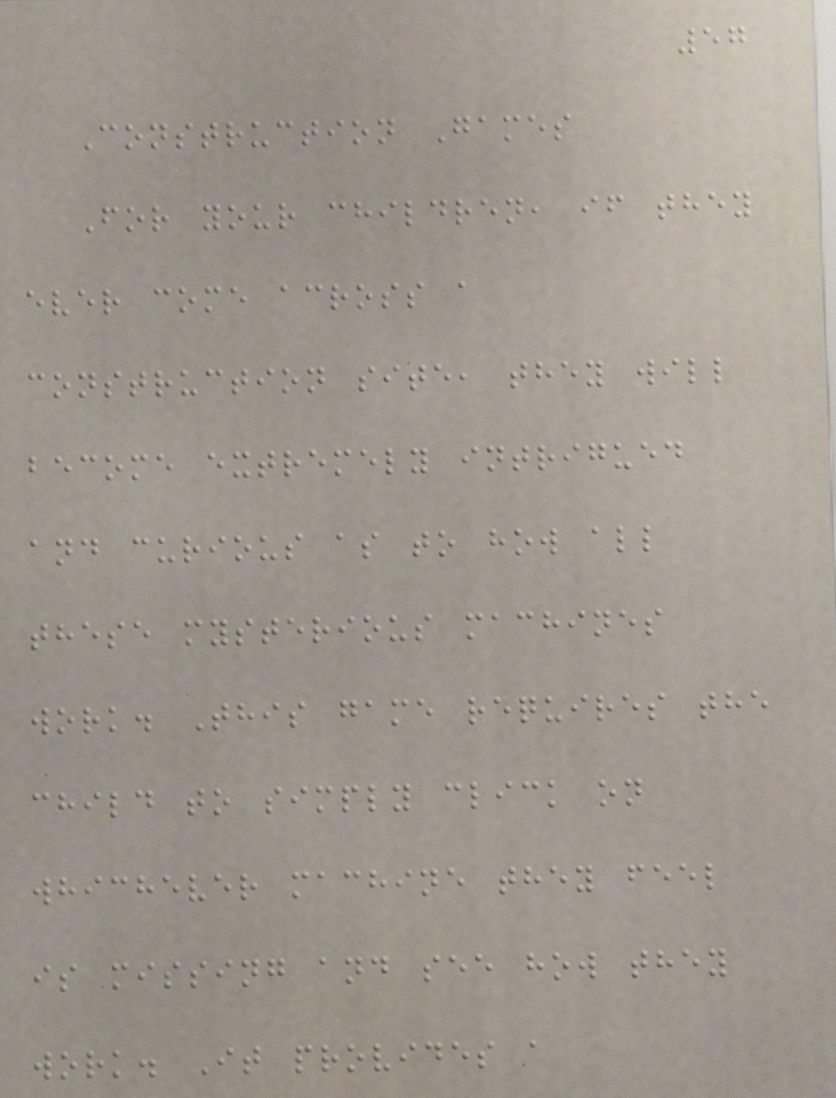57
Construction Games
For your children, if they
ever come across a
construction site, they will
become extremely intrigued
and curious as to how all
these mysterious machines
work. This game requires the
child to simply click on
whichever machine they feel
is missing and see how they
work. It provides a
